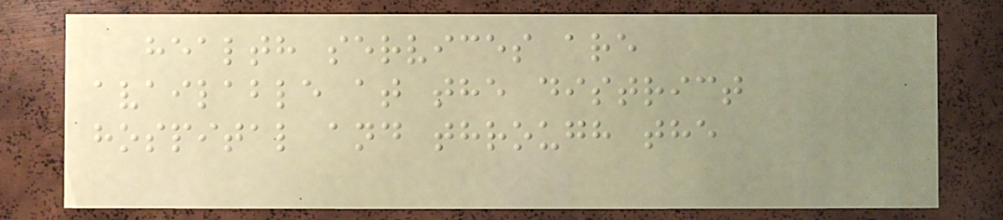health services are
available at the district
hospital and through the
